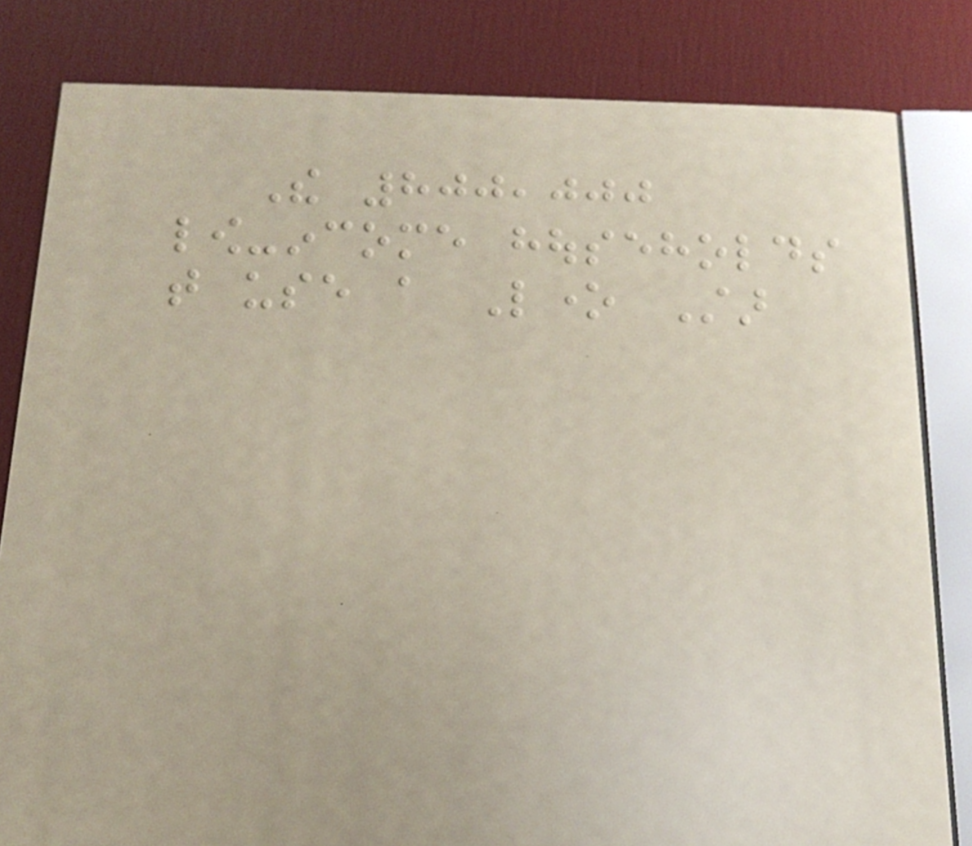The 800,000
low-income households
that use a Lone Star
